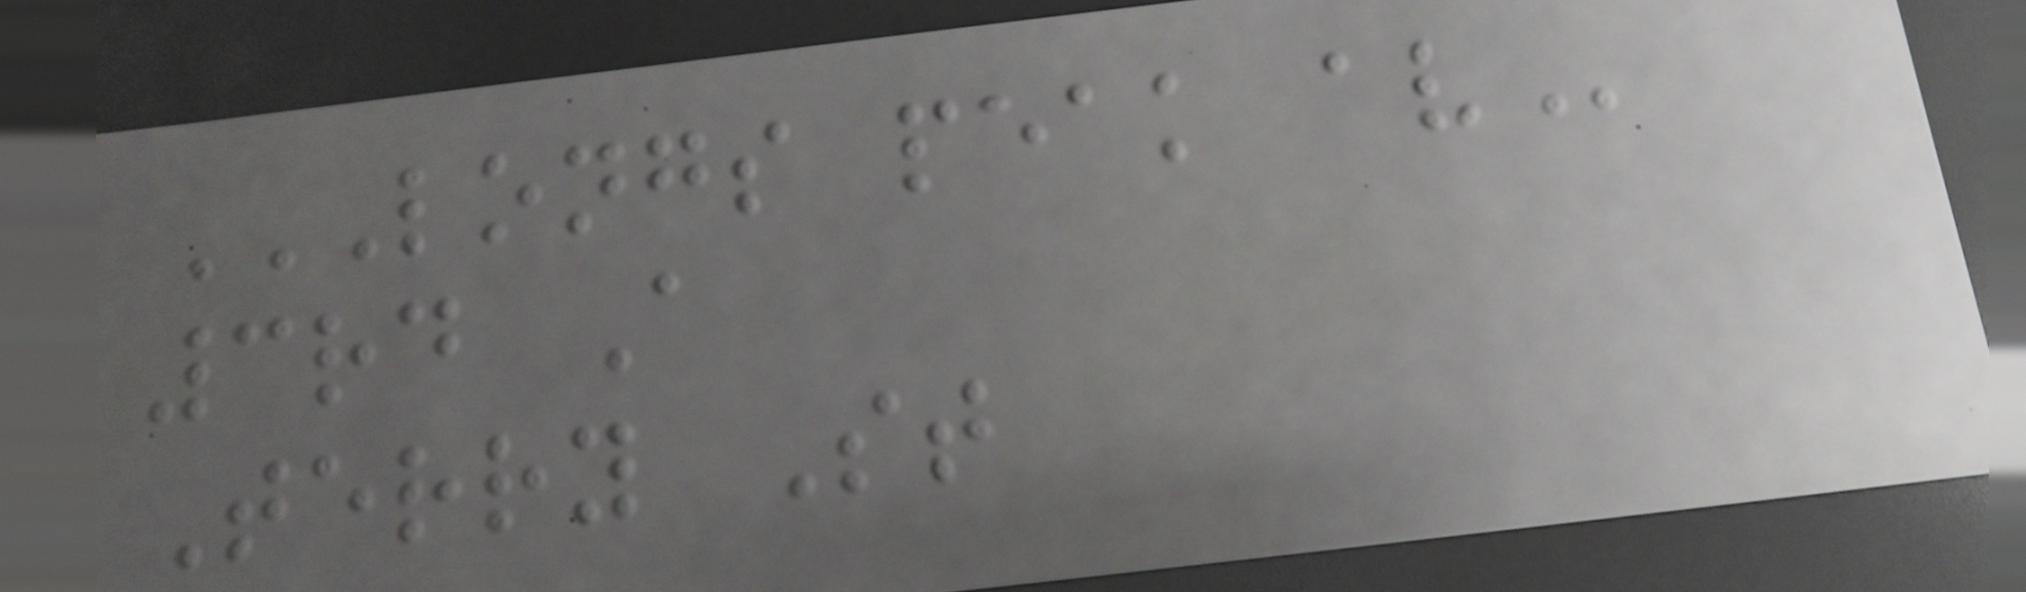LONGS PEAK AV
3rd A
Terry St
